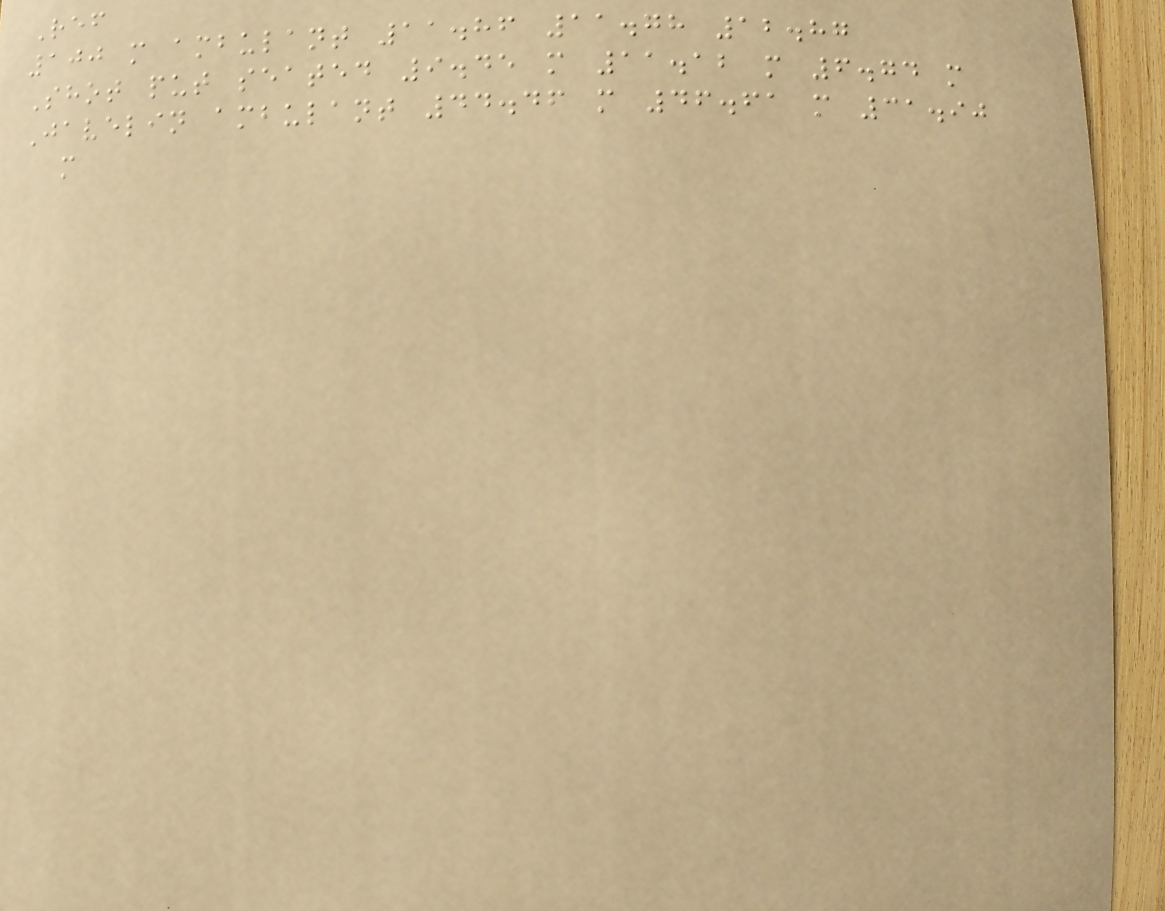Ref
100 m ambulant 11.86 11.78 12.87
Shot put seated 9.45 m 11.12 m 6.74 m
Javelin ambulant 44.46 m 46.61 m 31.90
m
